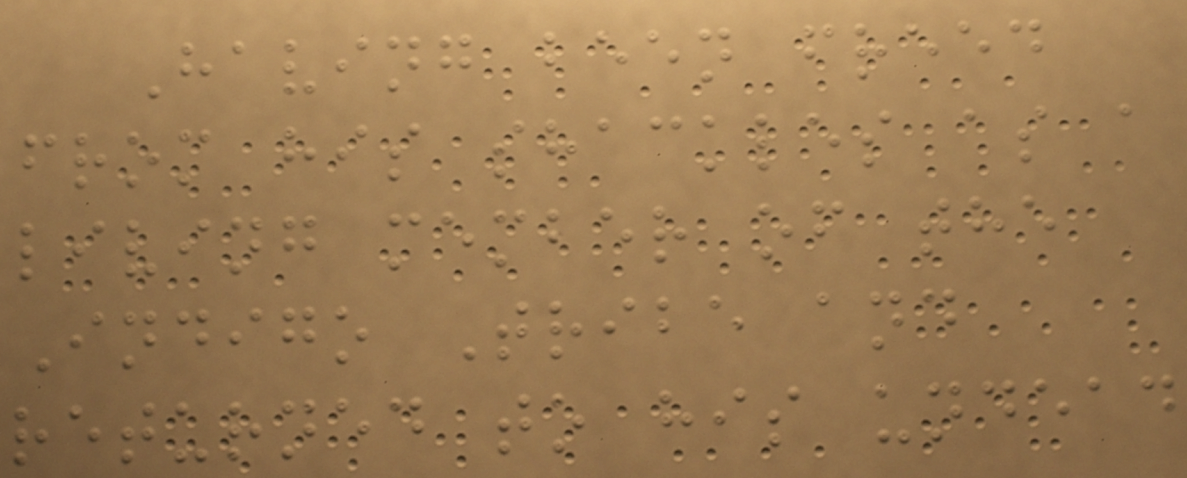Having been freed
from his shackles as a
living member of the
Indigo Tribe and
returned to his undead
